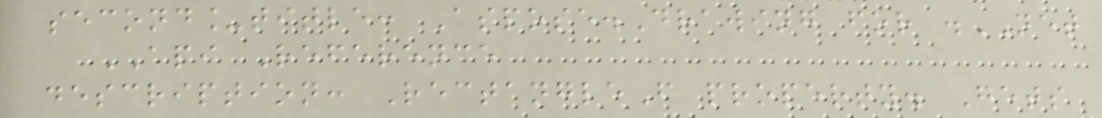second_title: Aspose.Drawing for .NET
API Reference
description: RectangleF property. Gets
